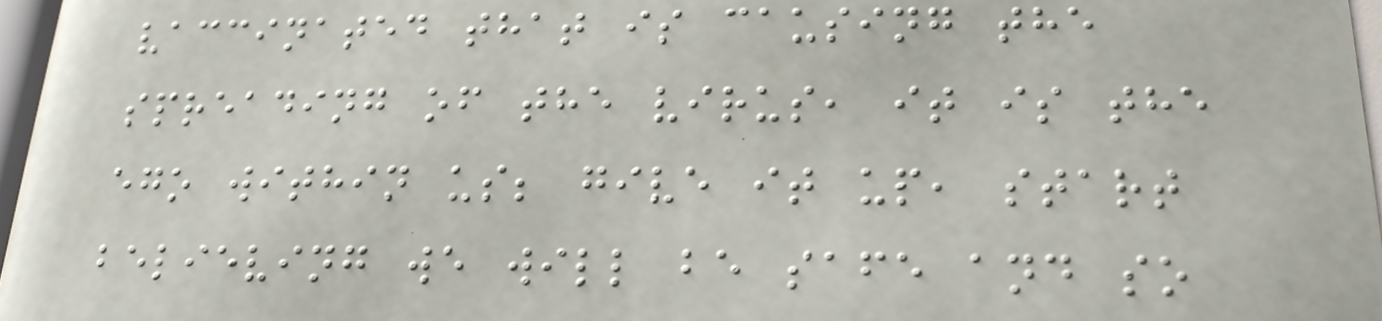vaccinated that is causing the
spreading of the virus, it is the
ego within us; give it up, start
believing we will be safe and so
